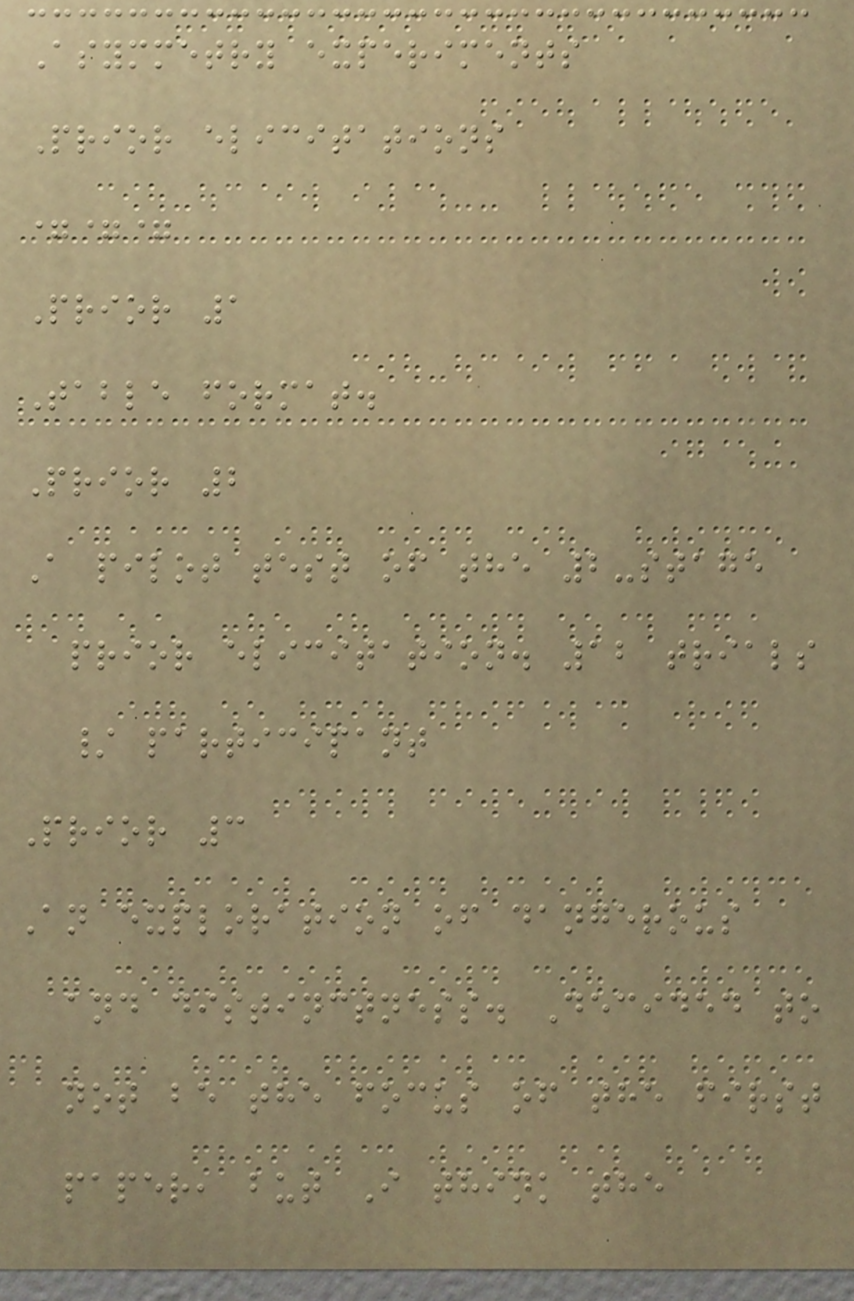Asymmetry experiments
Prior elicitations
===
Prior 1
Table format.
Prior 2
A pilot test of the 2-stage
prior elicitation. 12 trials
/ participant
Prior 3
An exploration of dangerous
and distinctness. Decided to
not be the focus of the first
paper, but I think the
